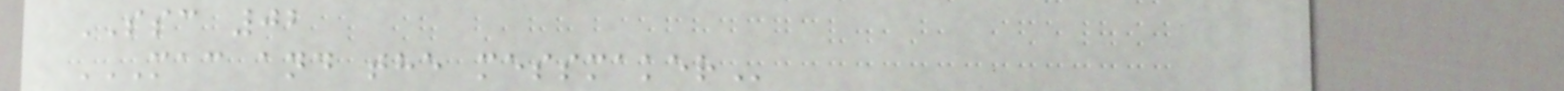SSC 02
MAC AND THE MESSMAKER
